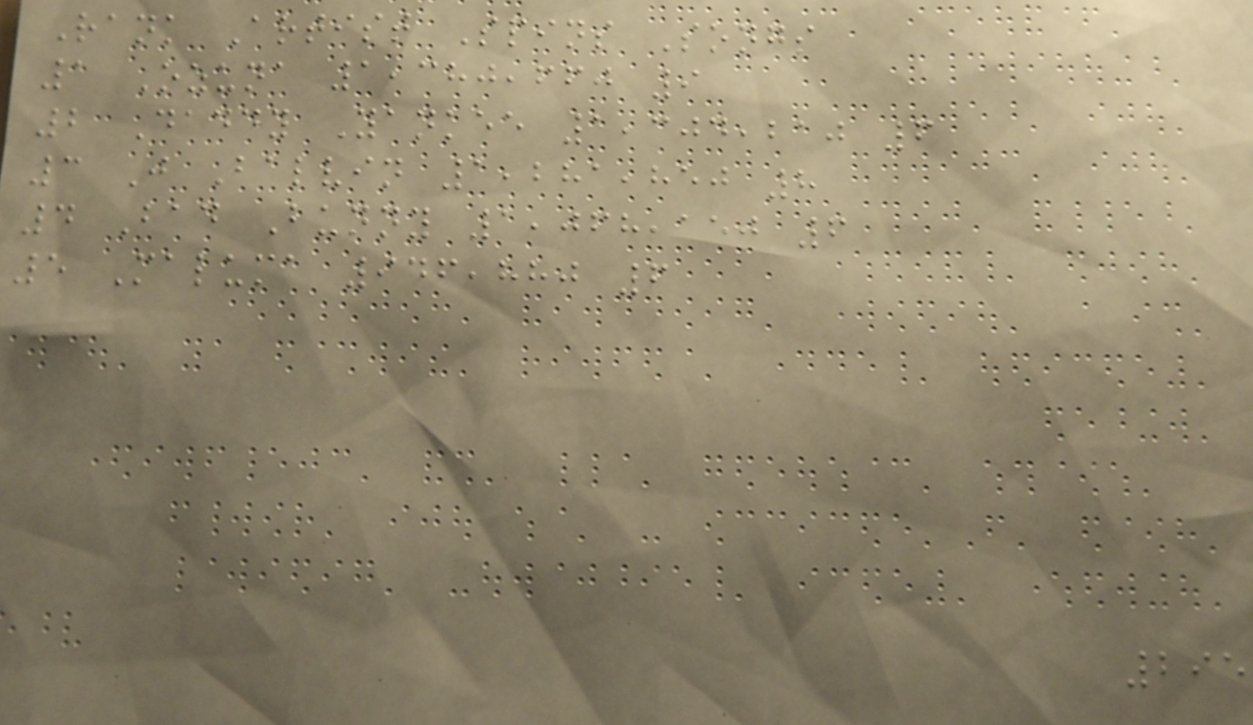Rank Artist Spins Songs
1 Ozuna 1,380,660 9
2 Daddy Yankee 1,304,210 6
3 J Balvin 1,281,850 8
4 Bad Bunny 1,068,150 6
5 Maluma 946,880 6
295
